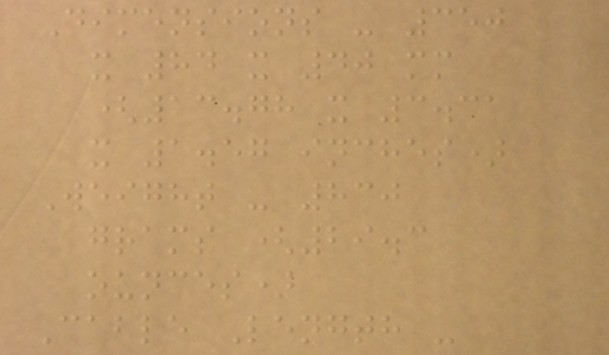Dimensions - 350
x 84 x 40 mm
(13.78 x 3.31
x 1.57 inches)
Weight - 830
grams (29.3
ounces)
Cable Length -
